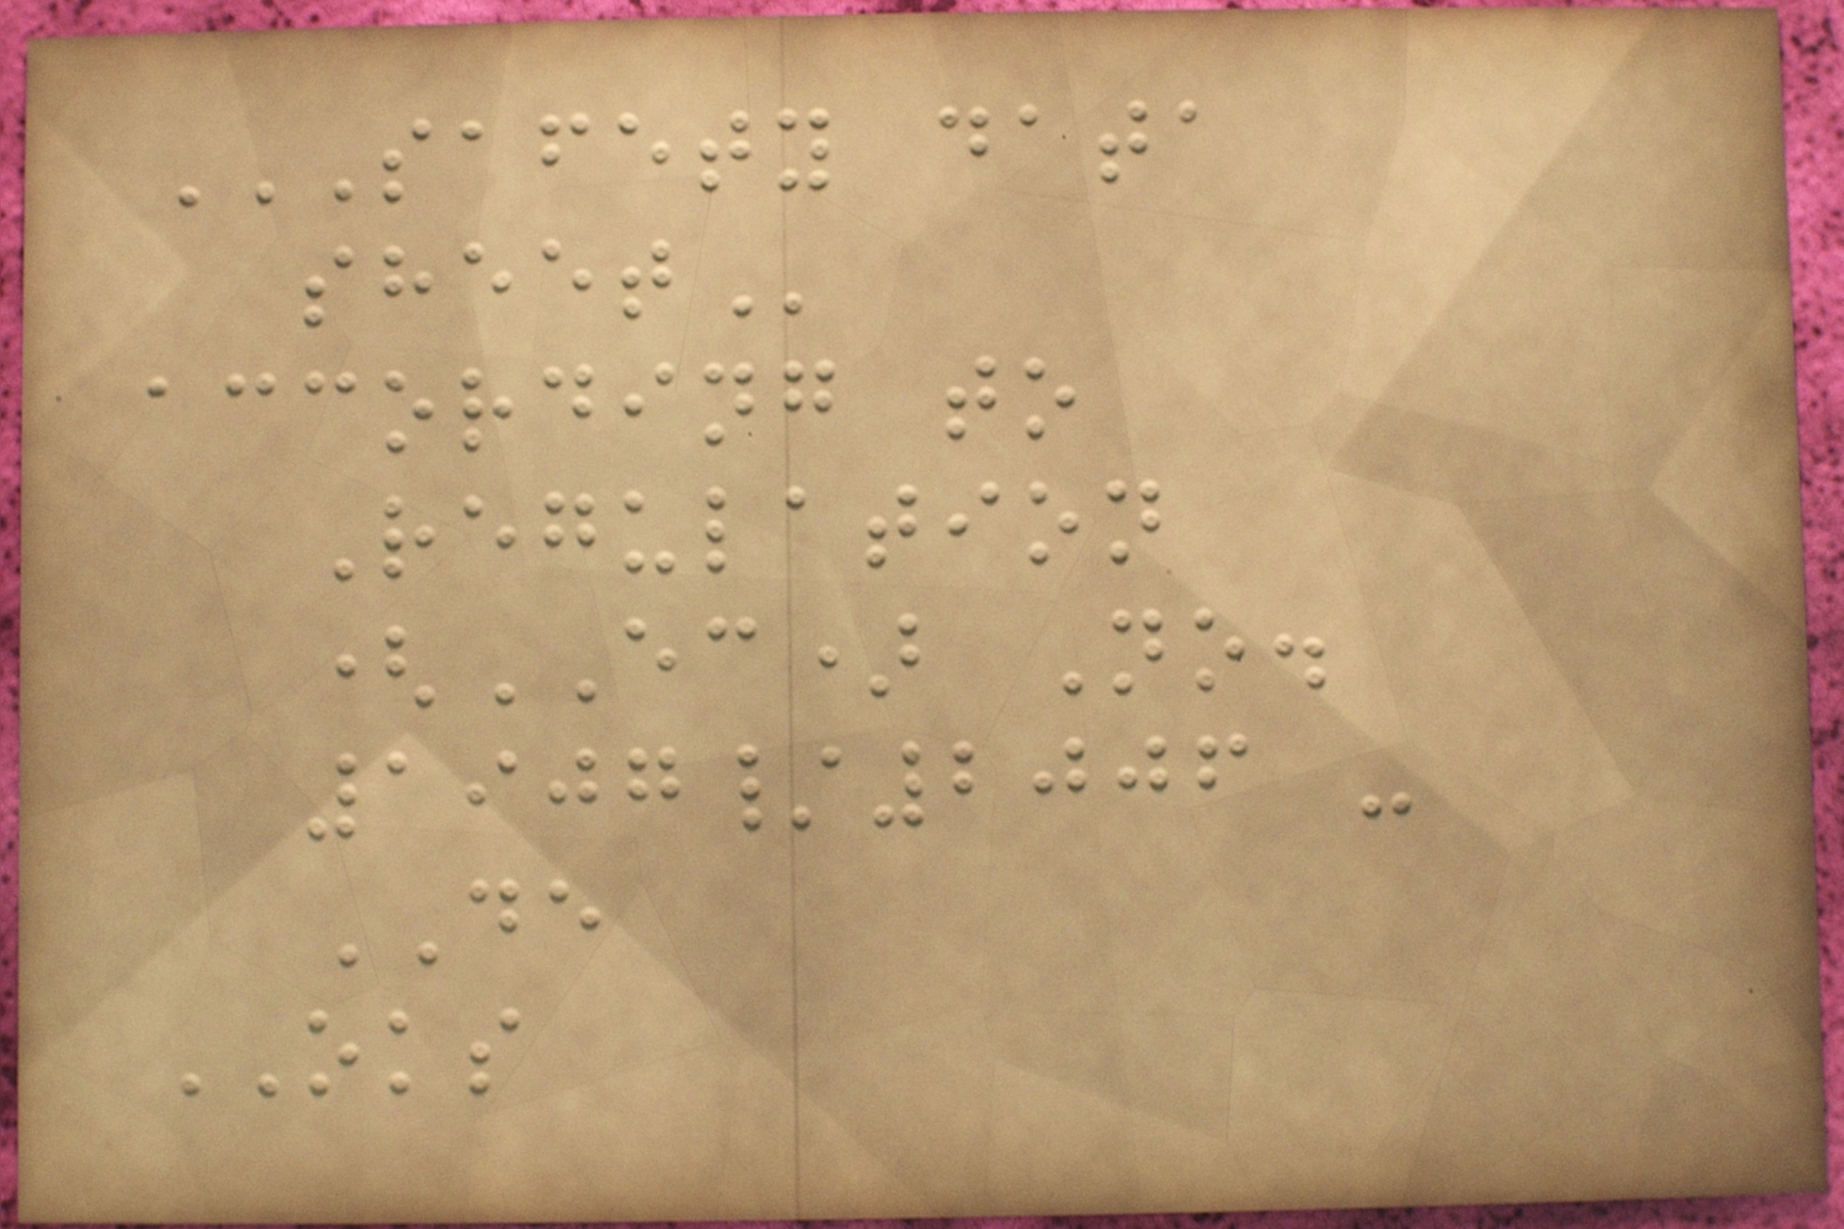SAFETY DATA
SHEET
according to
Regulation
(EC) No.
1907/2006 -
DE
OKS
